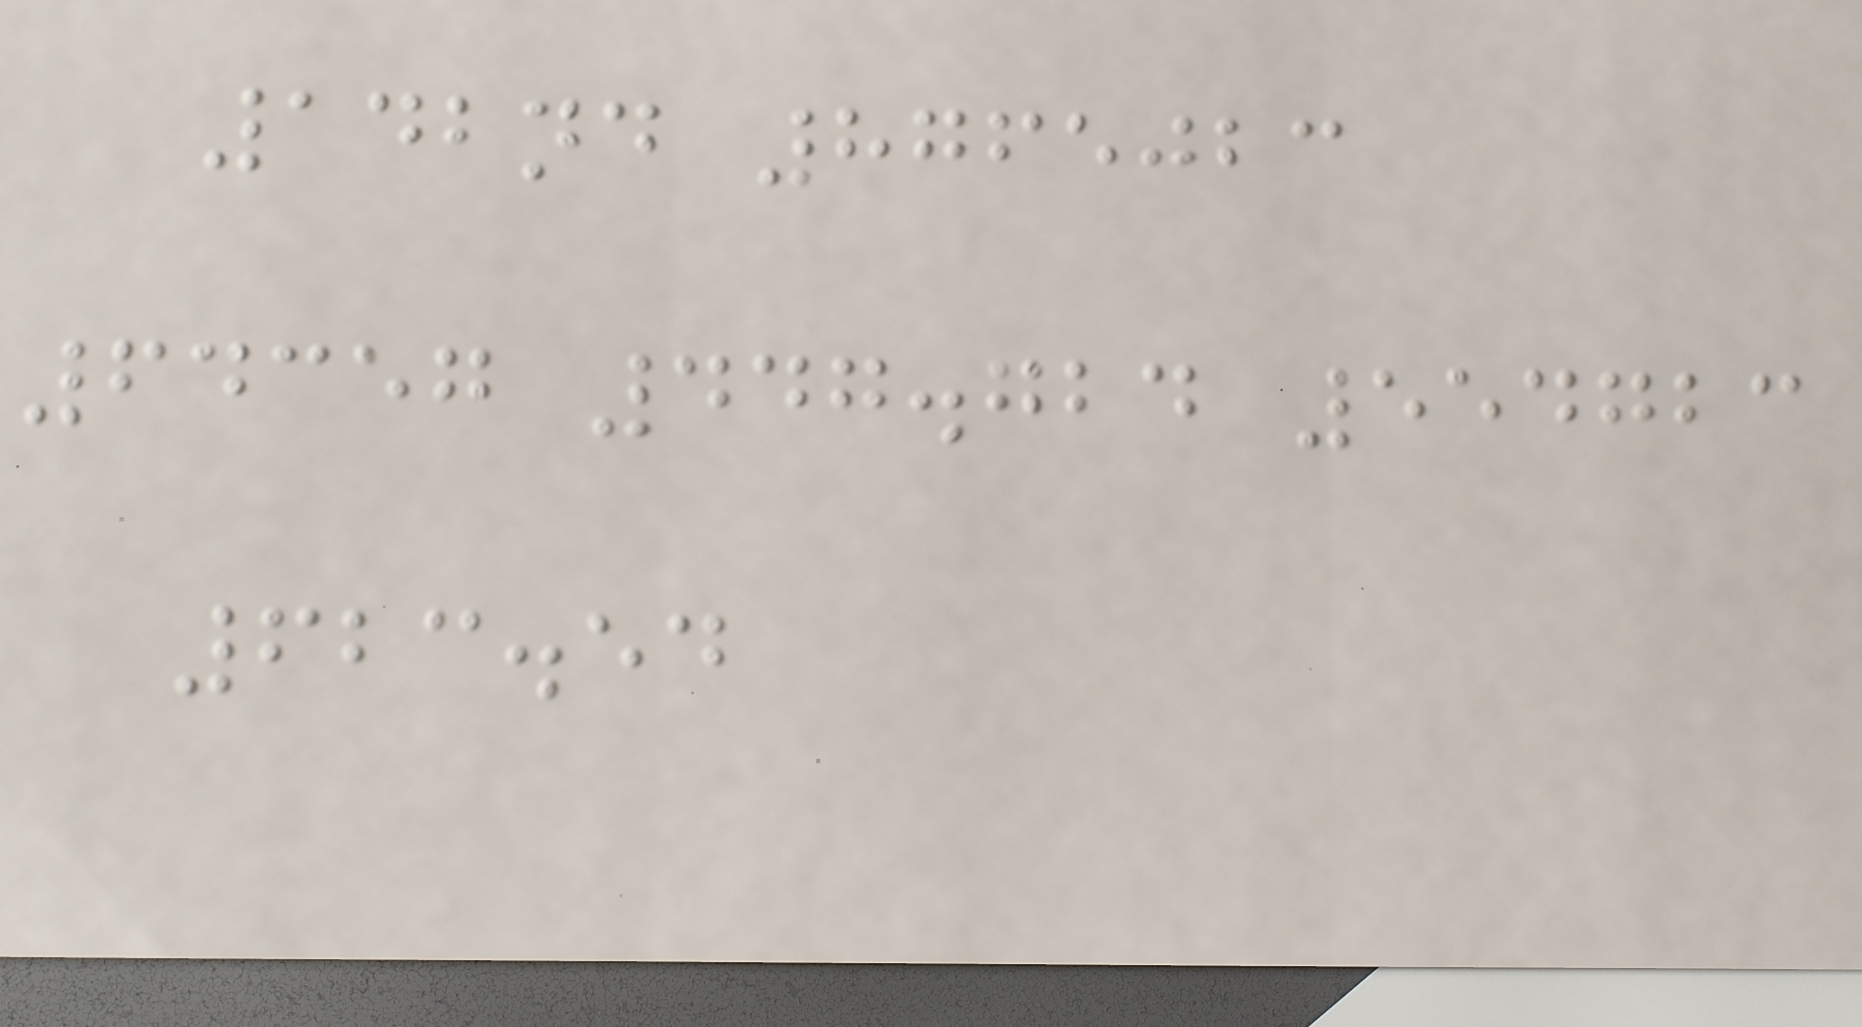142nd 8765023
64357 447.724 554723
623.54
